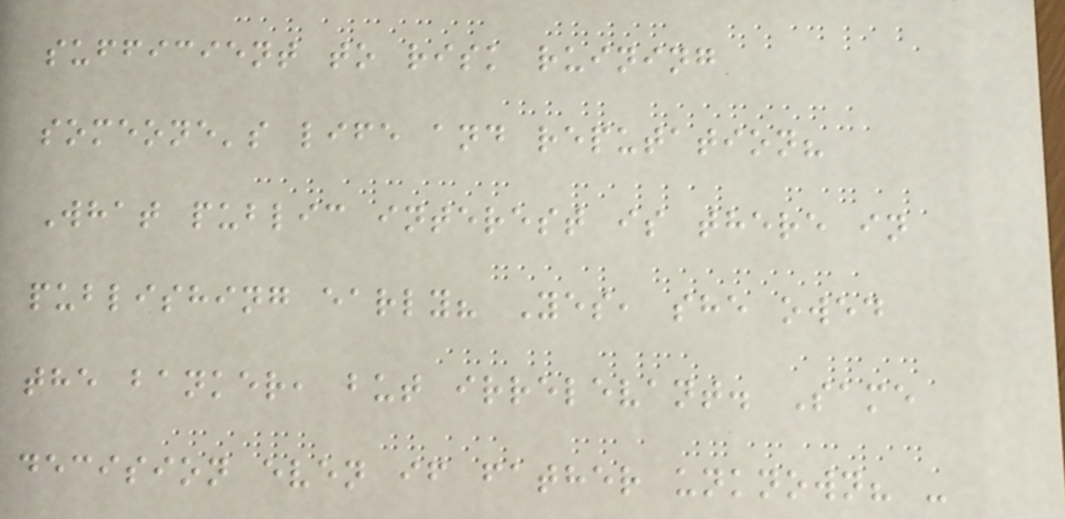sufficient to risk ruining
someone's life and reputation?
What public interest is there in
publishing early? Yes, she owed
the banker, but irrelevant. Same
decision even if father unknown? -
